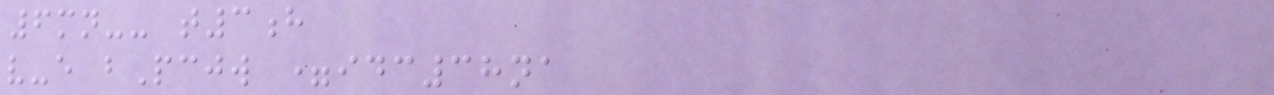6mn-- t3h
v-e bPcjw =idc38na
